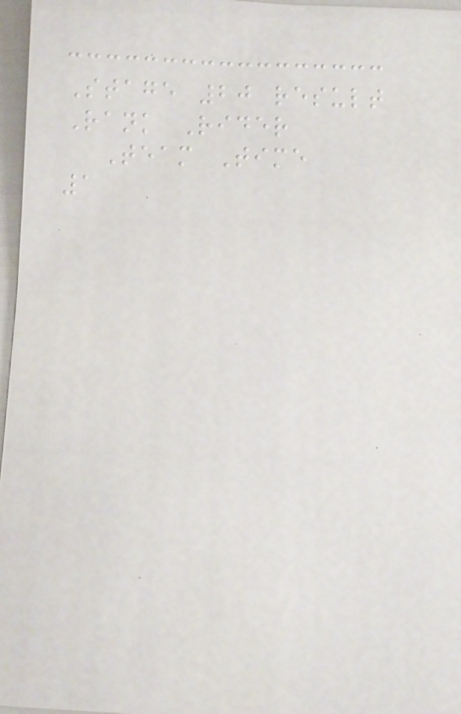Stage 20 result
Rank Rider
Team Time
1
